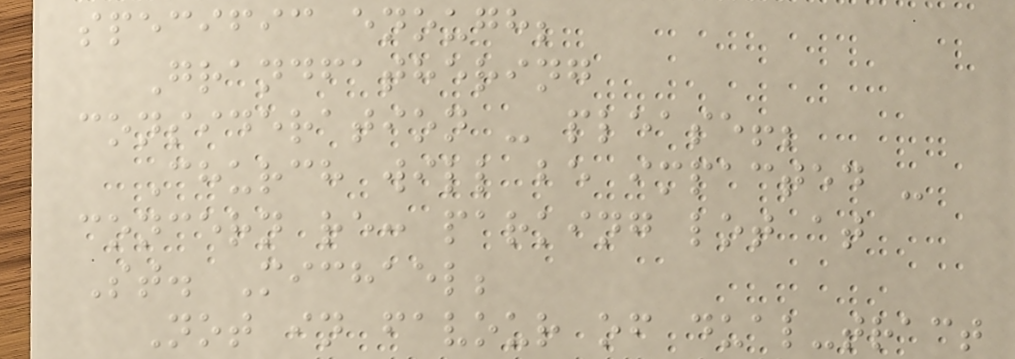specific enough;
Grandfathering
consideration - please!;
Church will be impacted -
concern re: parking lot at
St. Michael;
Not in favour of dual-tract
